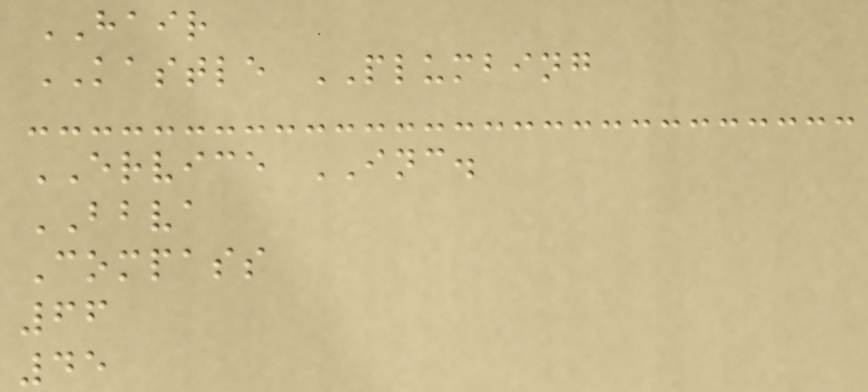HAIR
KASTLE PLUMBING
ERVICE INC.
BBVA
Compass
66
45
